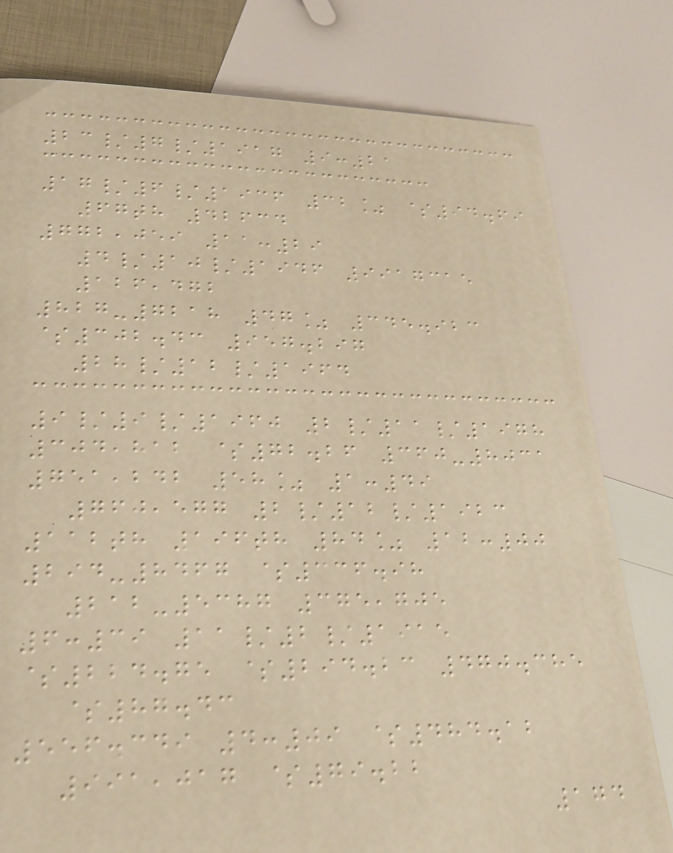23/7/1917 9:21
17/6/1936 32% $94.69
67th 42634
772,059 11:29
4/10/1946 9917315
126,472
827-7218 47% 345.923
$302.43 957.297
28/12/1964
9/9/1960 2/11/1978
304,812 $72.26 360-8031
751,242 58% 1:49
760,577 2/12/1923
112th 196th 84% 12:00
294-8467 $336.98
212-5387 375,705
6:39 11/2/1915
$224.75 $294.23 470.385
$87.43
556.349 4:09 $484.12
991,017 $79.22
174
